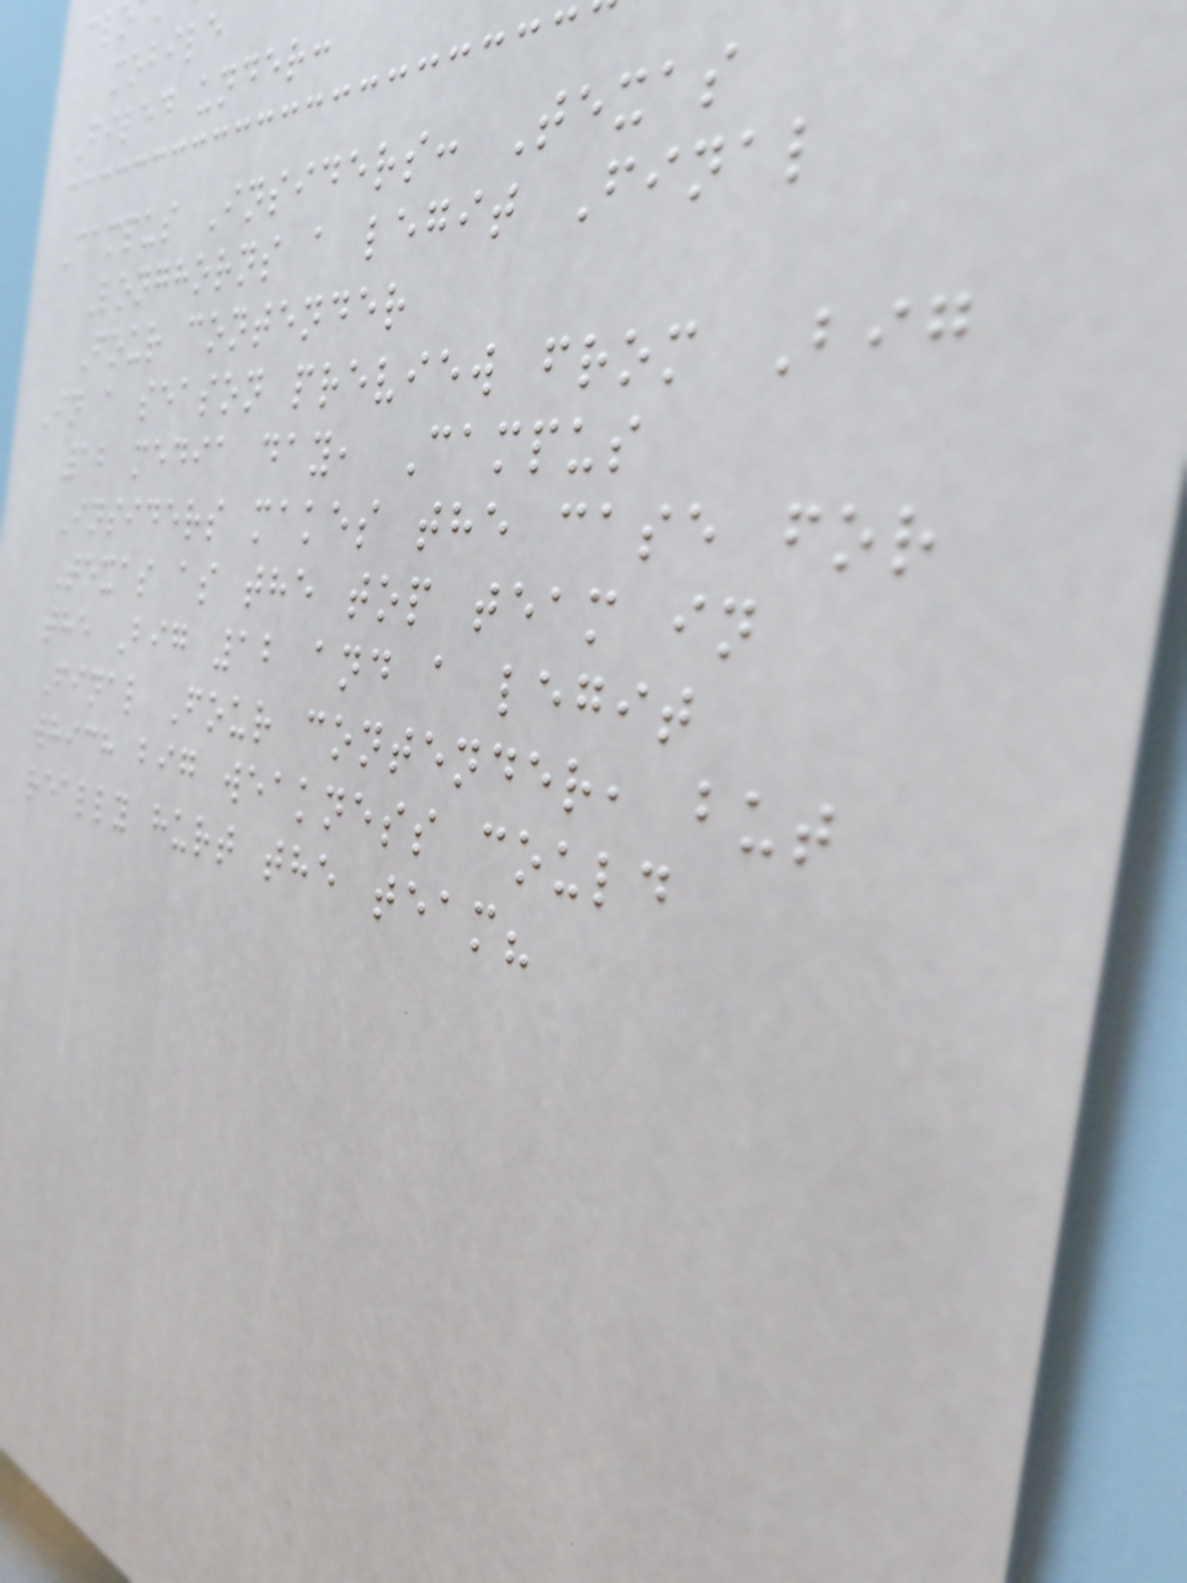mobile
Filed under:
Campus Insiders: Texas
Longhorns a legit Final
Four contender
In a season preview from Big
12 media day, Campus
Insiders makes the case for
Texas as the top team in
the Big 12 and a legit
Final Four contender, but
which big weakness could
really hurt the team?
